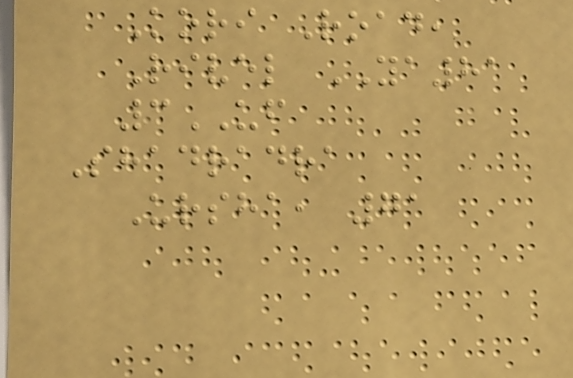Kori Road,
Rivel YA81
3UF
Shadradra
Ursha, 71
